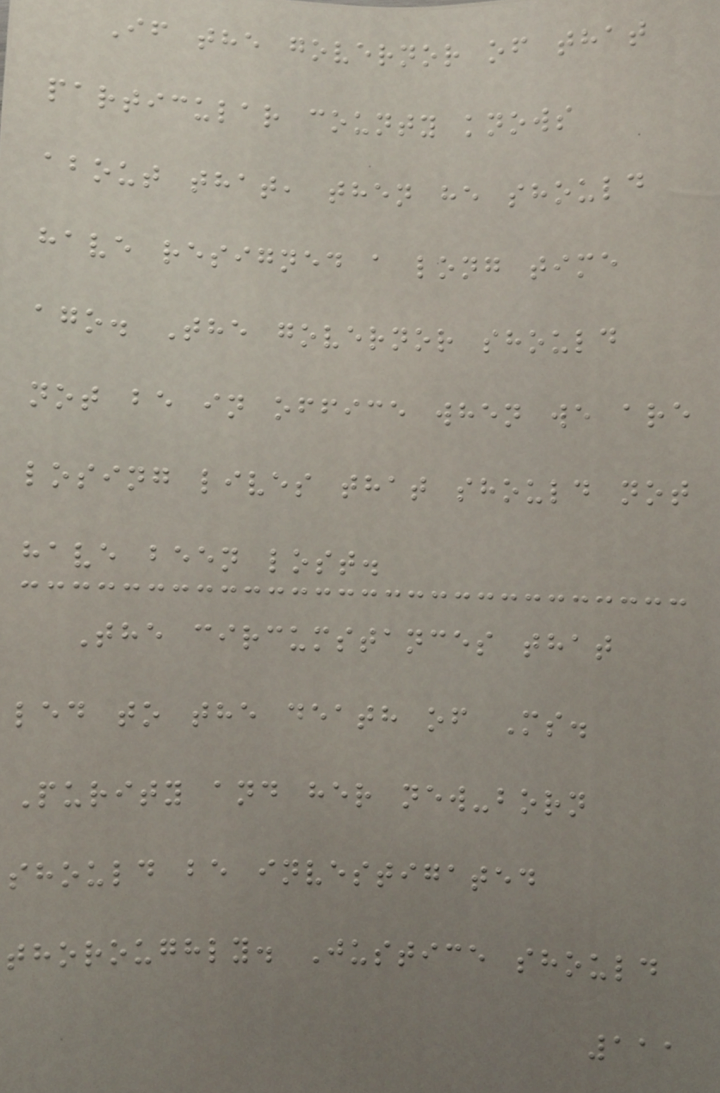If the governor of that
particular county knows
about that, then he should
have resigned a long time
ago. The governor should
not be in office when we are
losing lives that should not
have been lost.
The circumstances that
led to the death of Ms.
Purity and her new-born
should be investigated
thoroughly. Justice should
111
